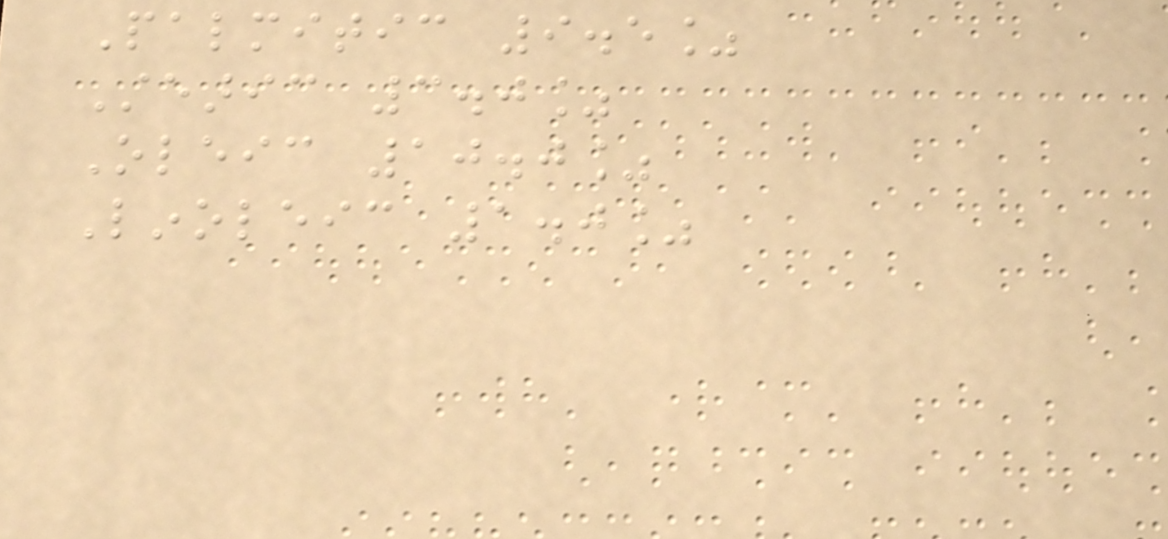Palmitic 9.5%
Stearic 3.0%
Oleic 10.0%
Linoleic 1.0%
